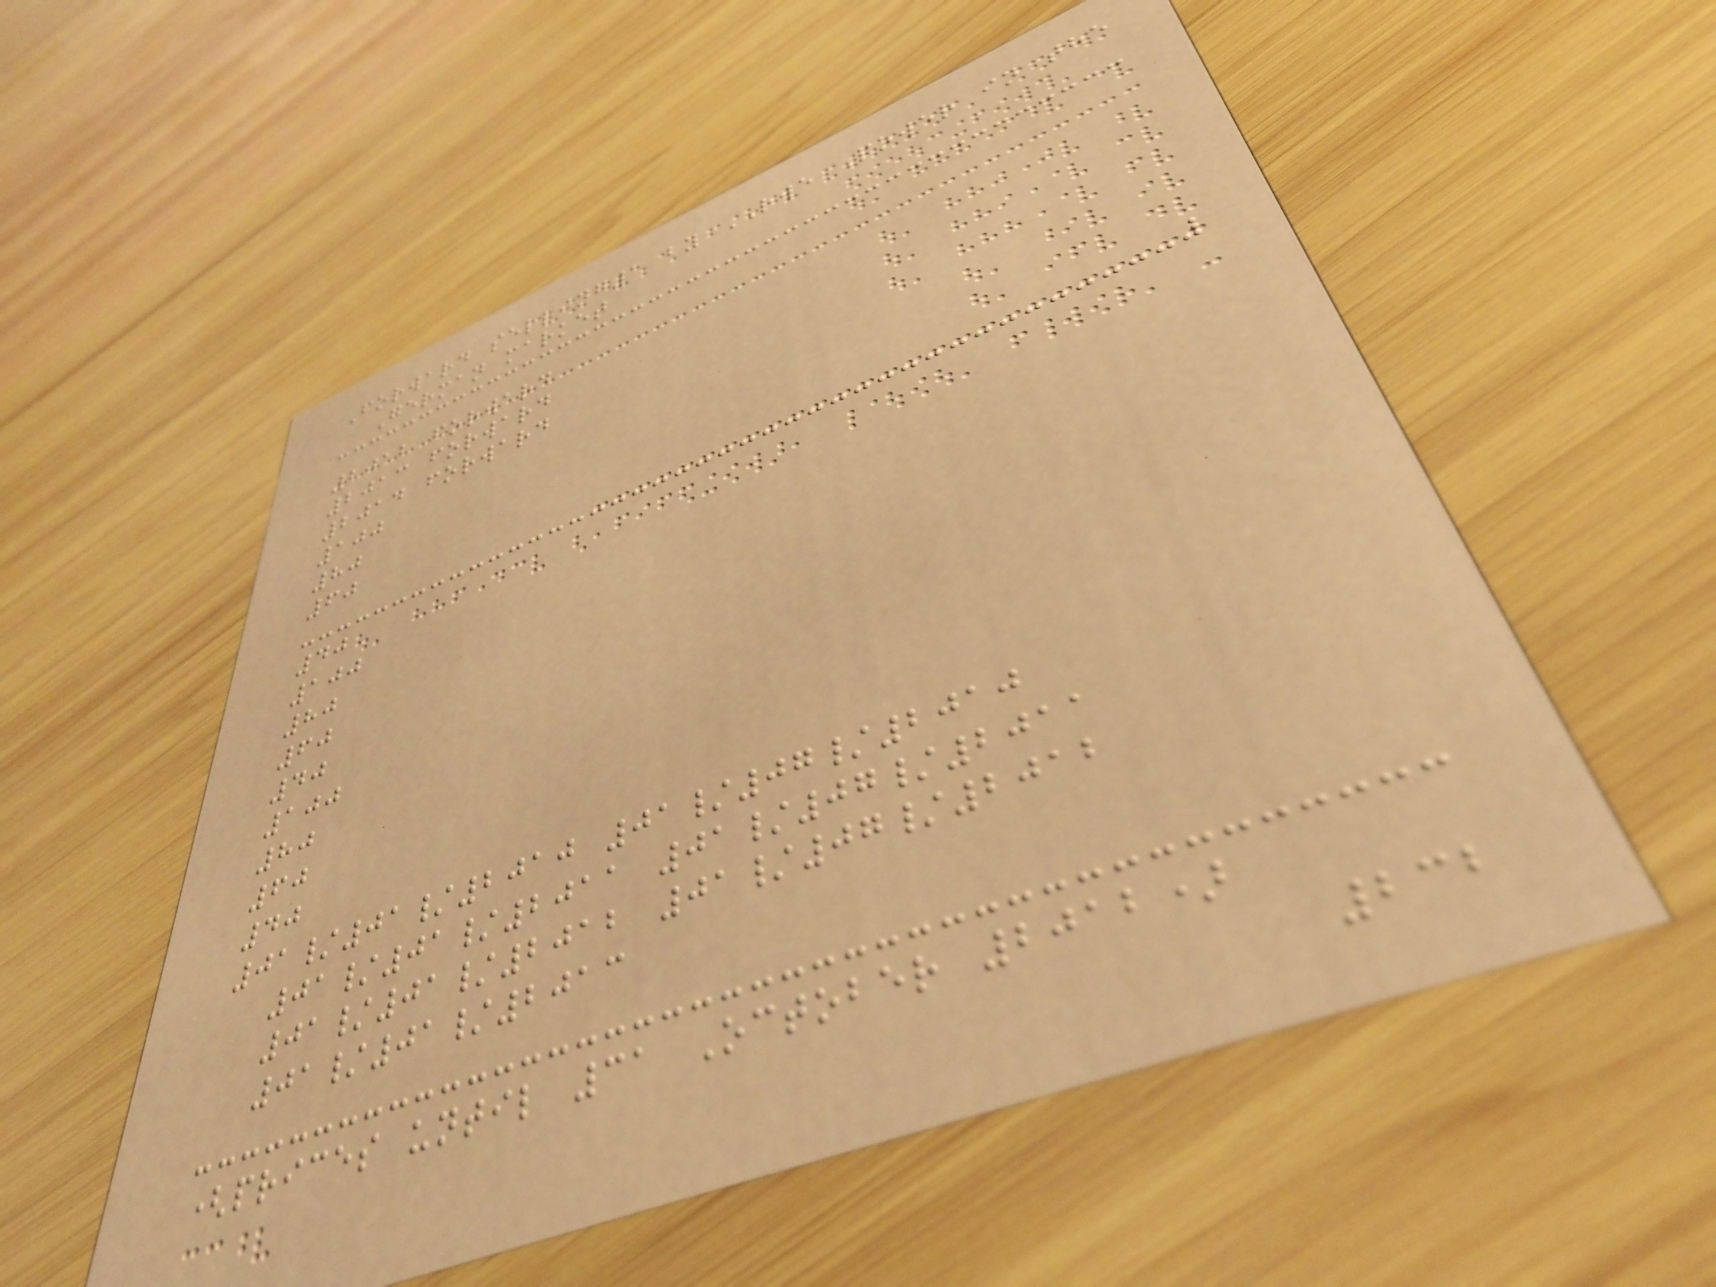Forward selling1 by RWE Power in the
German market
2012 forward
2013 forward
2014 forward
100
80
60
40
100
80
60
40
100
80
60
40
01/01/2010 01/07/2010
01/01/2011 01/07/2011
01/01/2012 01/07/2012
01/01/2013
(prices until 31 October 2012)
232
